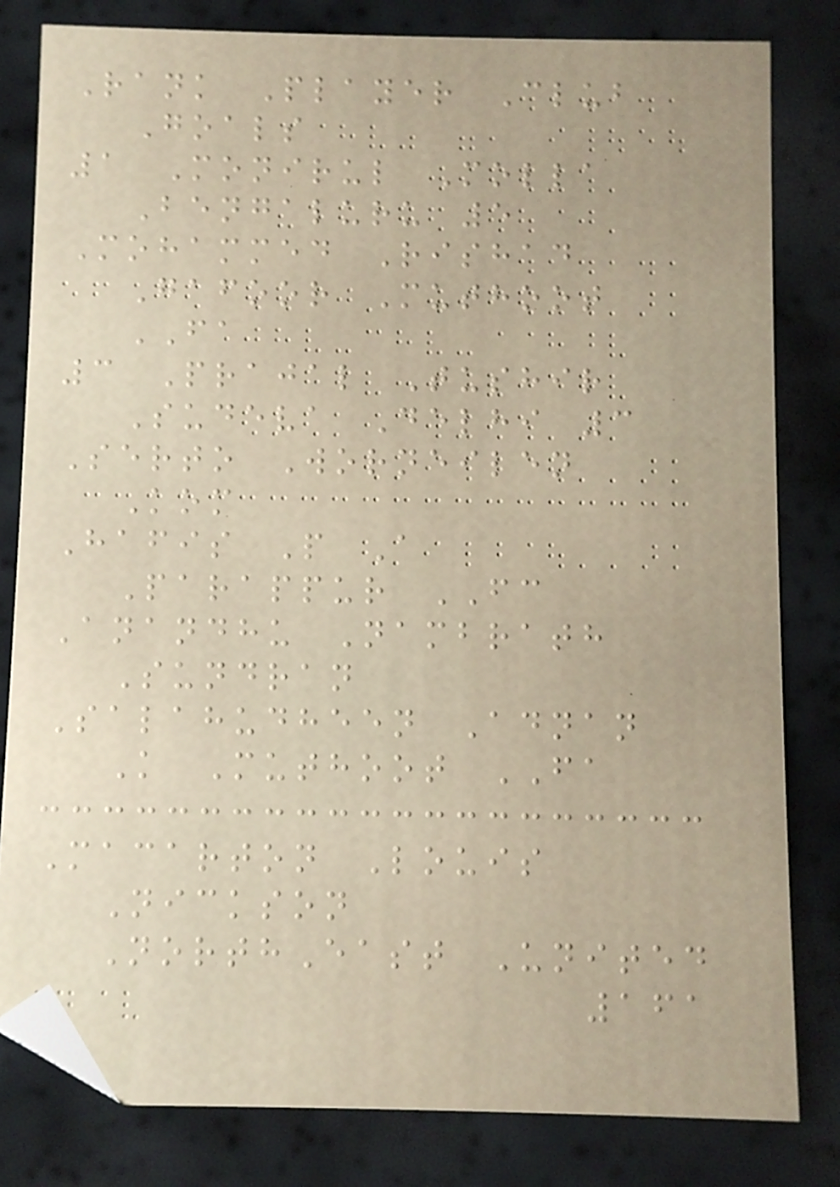Rank Player Club
Goals
1 Monirul Molla
Bengaluru 5
Mohammed Rishad
Gafoor Muthoot
FA
3 Prajal Tushir
Sudeva Delhi 3
Serto Worneilen
Kom
Hafis P A
Parappur FC
Anandhu Nambrath
Sundran
Salahudheen Adnan
K Muthoot FA
Macarton Louis
Nickson
NorthEast United
161
